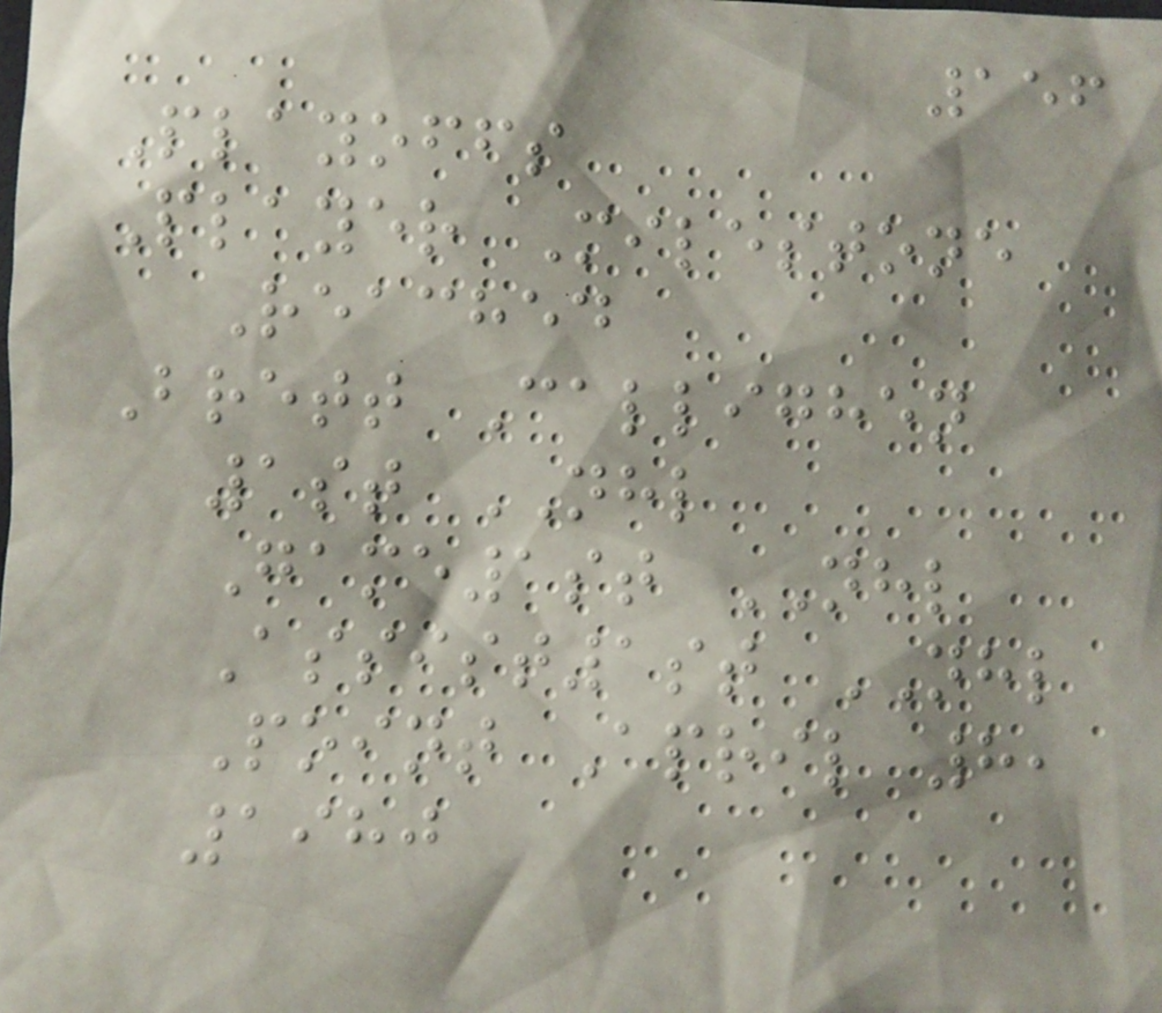156
Playoffs
Player Milestone
Reached
Brett Callighen
1st NHL
Game1st NHL
Assist1st NHL
Point April 8,
1980
